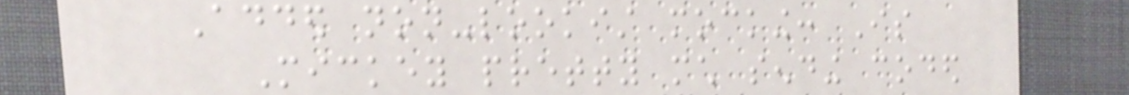Added non-lookist mocking: Is
Mickey pretty much sending coded
